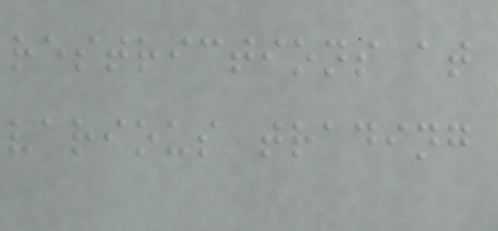restrictions at
various trading
